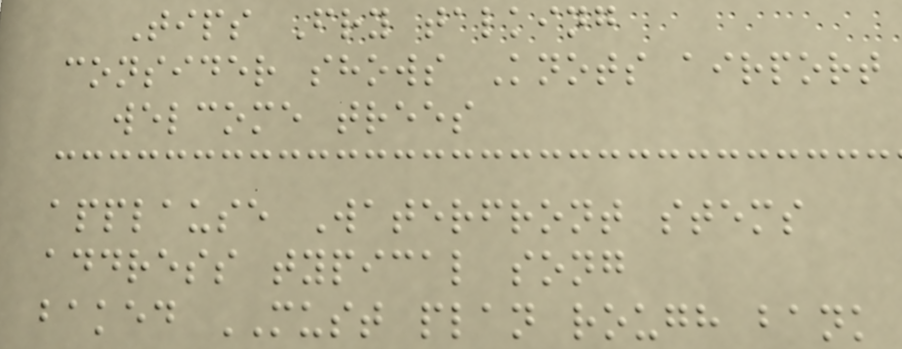Tips Fry talking
consider shows Knots airport
welcome trees
applause Waterfront stems
address typical song
baked MUST plan rough bank
